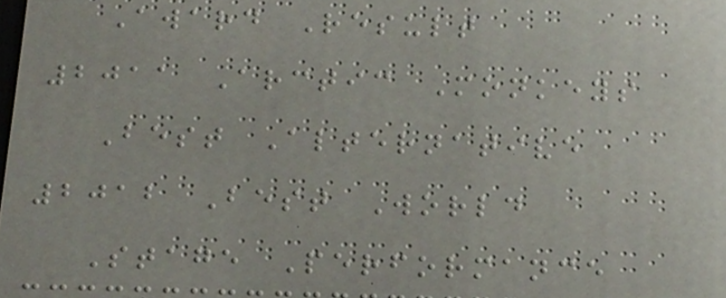Award Result
2011 Arctic Monkeys
Best Alternative
2012 Best World
Stage Performance
